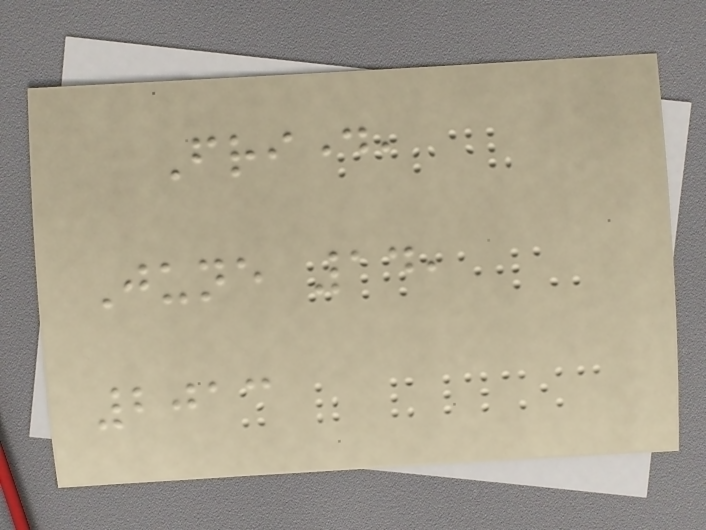Friday,
June 14,
2013
